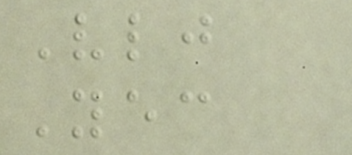Vlj
Yec
